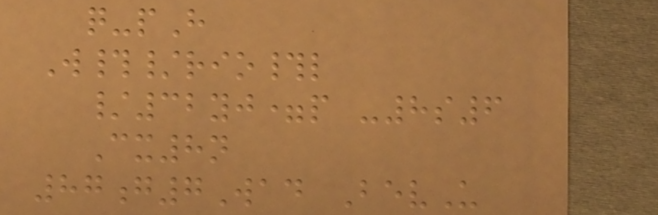q-pH
W#/rio#l
/32yj=p -8s6
Cx8n
87g7Wad BevU
